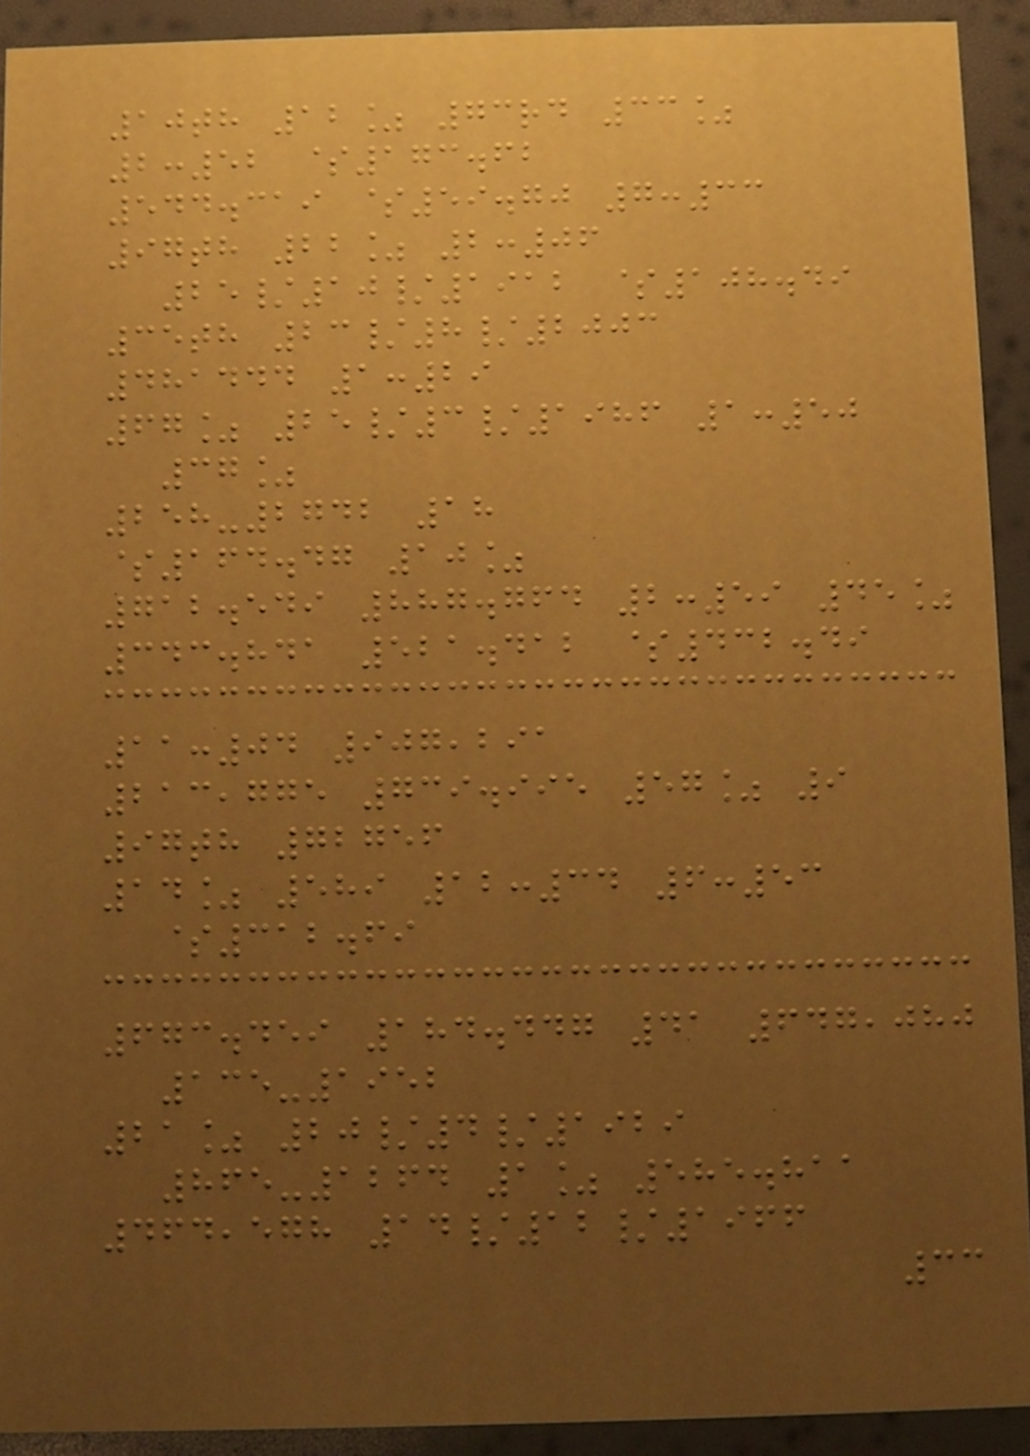10th 12% 73rd 33%
2:52 $173.62
544.319 $59.70 7:33
97th 22% 2:06
25/10/1912 $108.49
35th 23/8/2003
481444 1:29
67% 25/3/1986 1:50
37%
258-2742 18
$164.47 10%
712.549 887.764 2:59 45%
343.841 521.412 $432.49
11:04 907,291
213,775 739.995 57% 9
97th 72756
14% 589 12:34 6:53
$312.69
673.459 184.447 41 647,080
135-1952
21% 20/4/1929
865-1264 1% 585.811
464,578 14/12/1966
33
